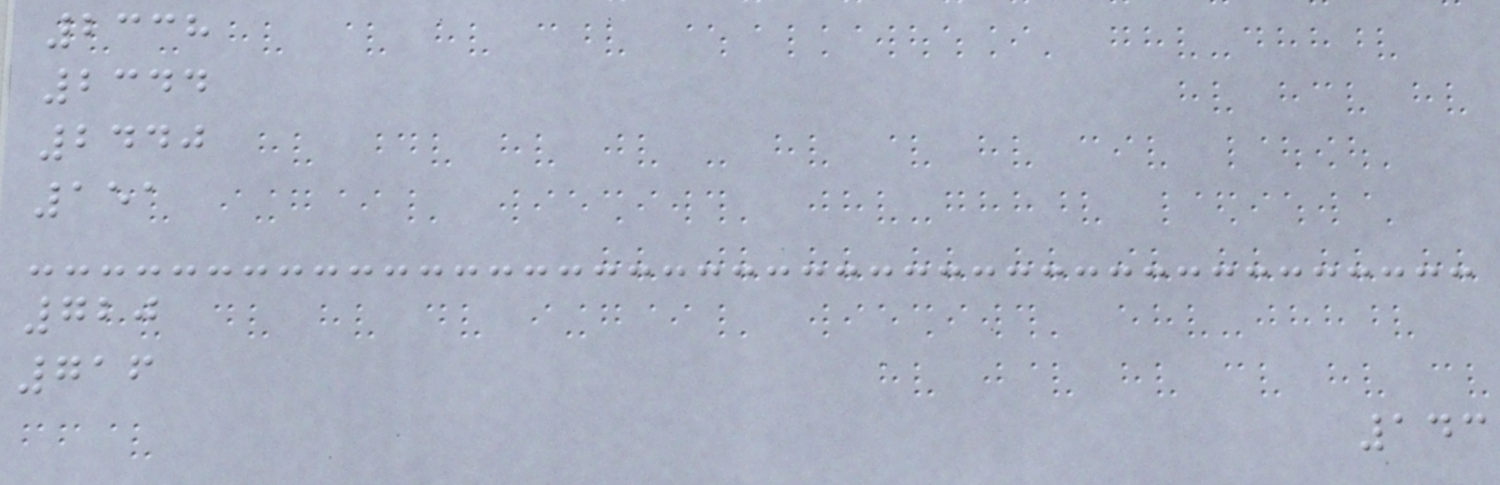2338
2344
2440
151
720
716
143
